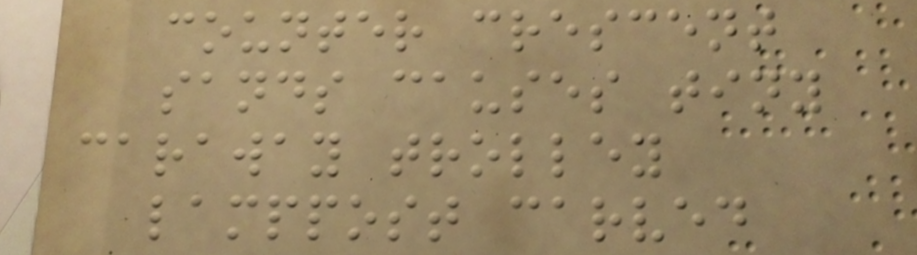counter crescent
sands causes tiny
caraway trolley
lamppost carved
